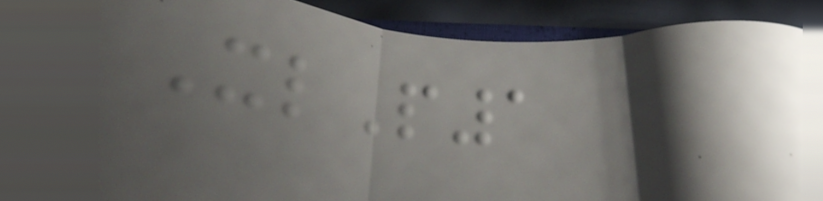XlP1
